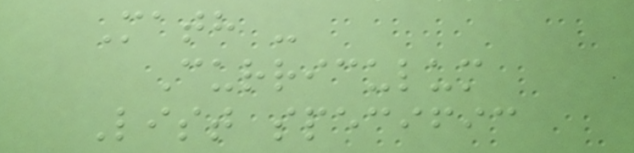Math -
Curriculum
List specific
